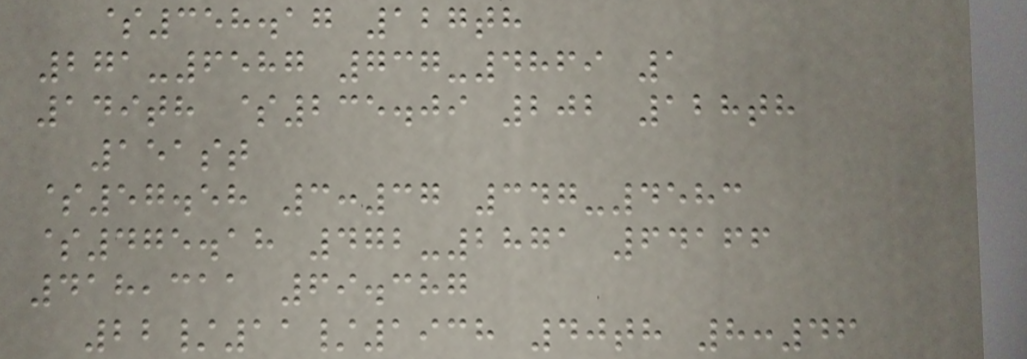$358.17 127th
271-6587 737-4869 1
149th $235.09 202 128th
151st
$57.58 3:37 347-4583
$475.18 472-2871 64166
418,311 69.387
22/11/1938 40th 8:46
